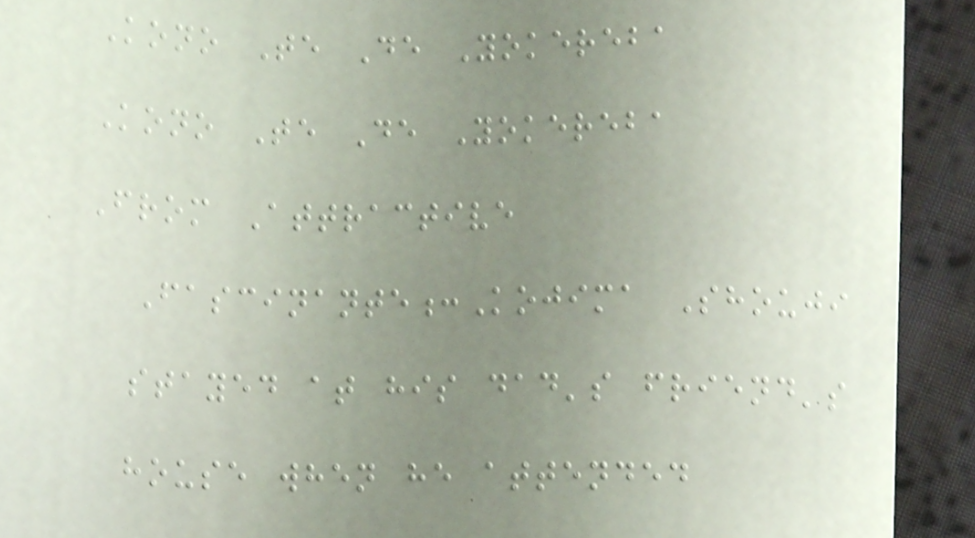Kono Te De Yokereba
Kono Te De Yokereba
From Attractive
Fascinante:Kojima Shouji
stayed at his dad's friend's
house when he attended
